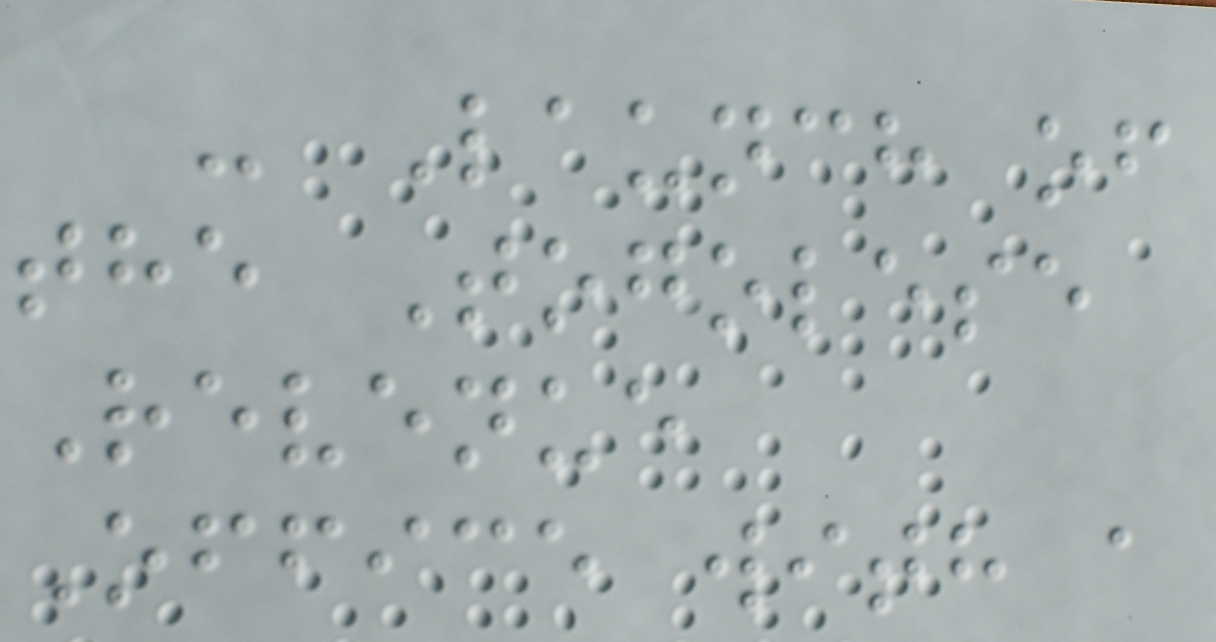- Launch of
the Togolese
Revenue
Office with a
